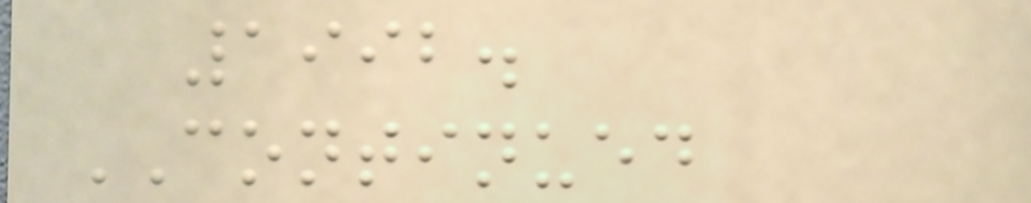1992.
CONTINUED
